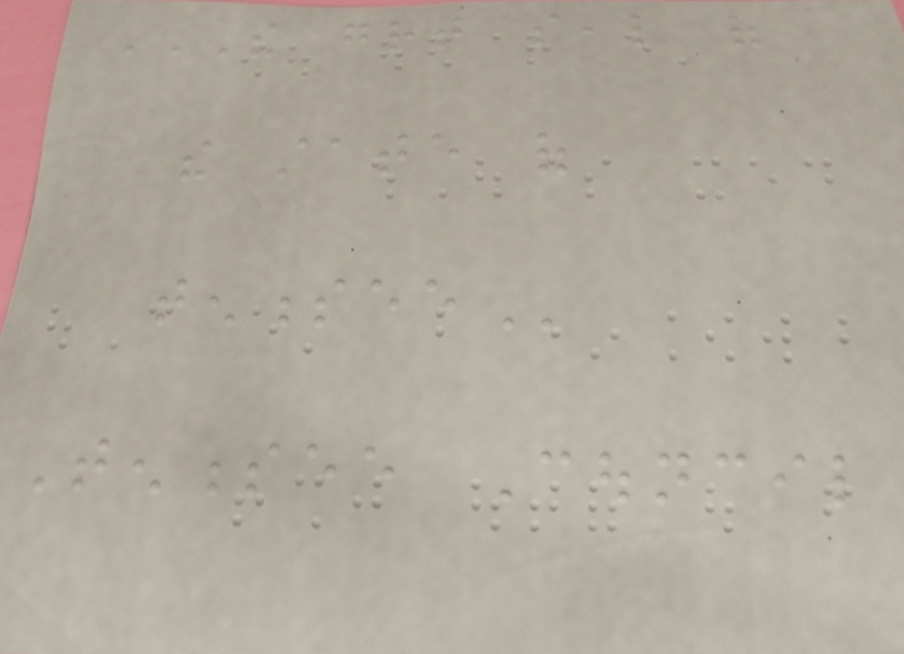THE GREAT SEAL OF
THE STATE OF
TENNESSEE
Tennessee Council
